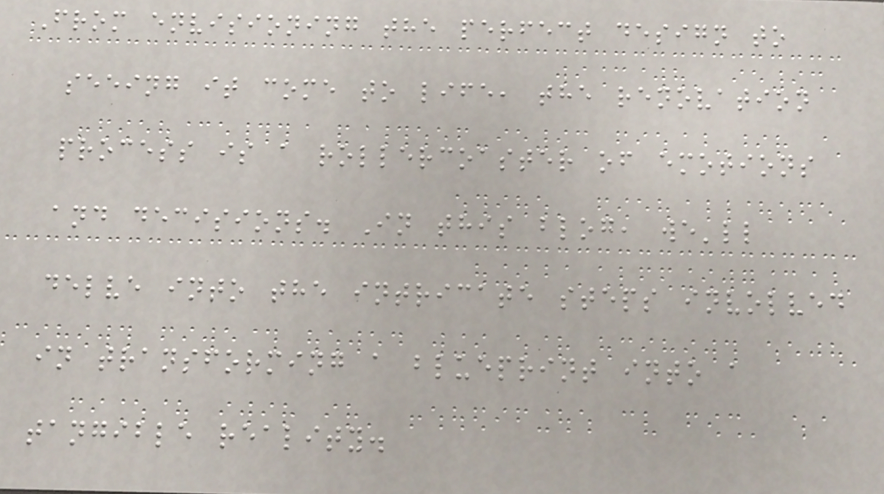From envisioning the perfect design to
seeing it come to life, the renovation
process is a rollercoaster of emotions
and decisions. In this blog, we'll
delve into the intricate steps involved
in transforming a blueprint into a
tangible reality.
